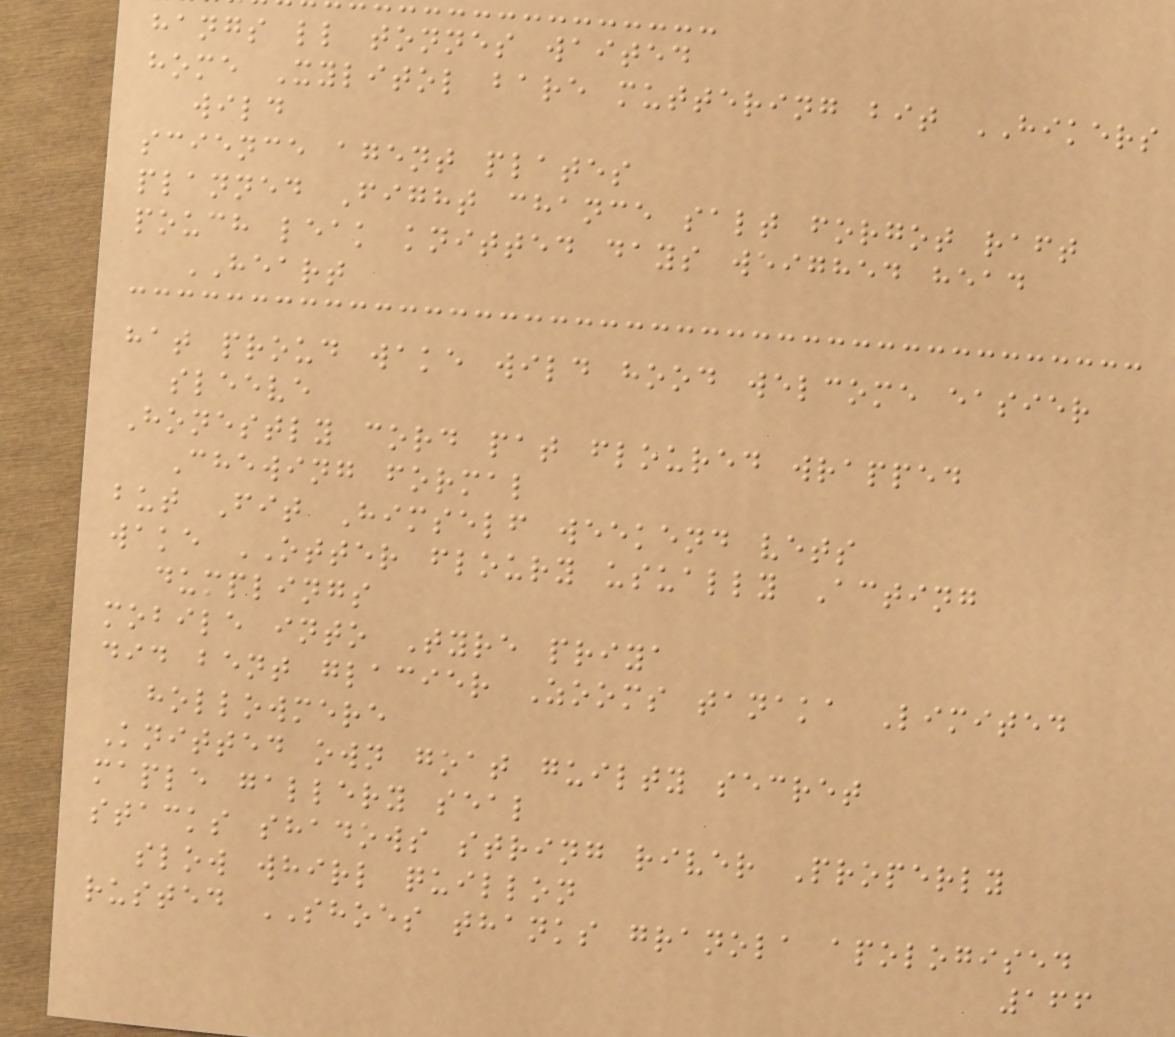hangs ll tonnes waited
home Xylitol bare muttering bit HIKERS
wild
science agent plates
planned Fight chance salt forgot raft
pouch leak knitted days weighed head
HEART
hat proud wake wild hood welcome easier
sleeve
Honestly cord pat floured wrapped
Chewing formal
but Fit Himself weekend vets
wake OTTER floury usually Acting
dumplings
mobile into Tyre priya
did bent glacier Zooms tanaka Limited
hollowmere
Knitted own goat guilty secret
maple gallery seal
stacks shadows string river Properly
slow whirl quillon
rusted SHOES thanks granola apologised
166
